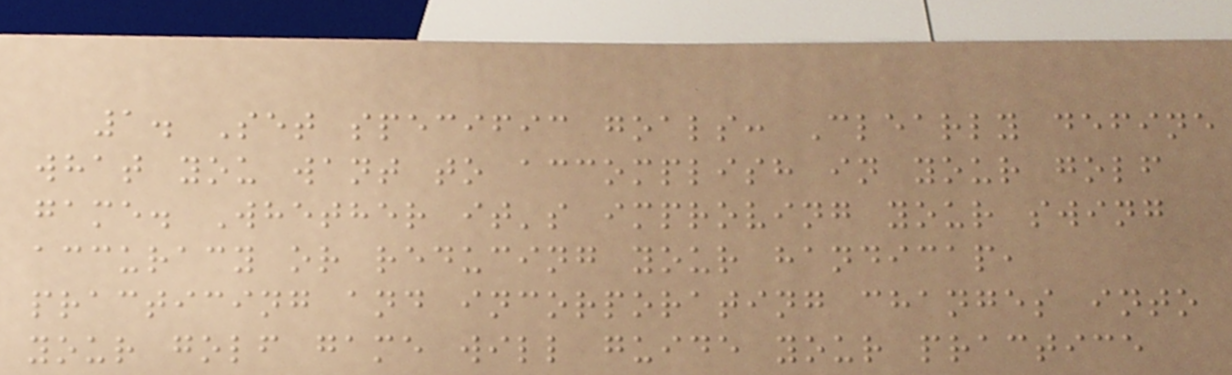1. Set specific goals: Clearly define
what you want to accomplish in your golf
game. Whether it's improving your swing
accuracy or reducing your handicap,
practicing and incorporating changes into
your golf game will guide your practice
